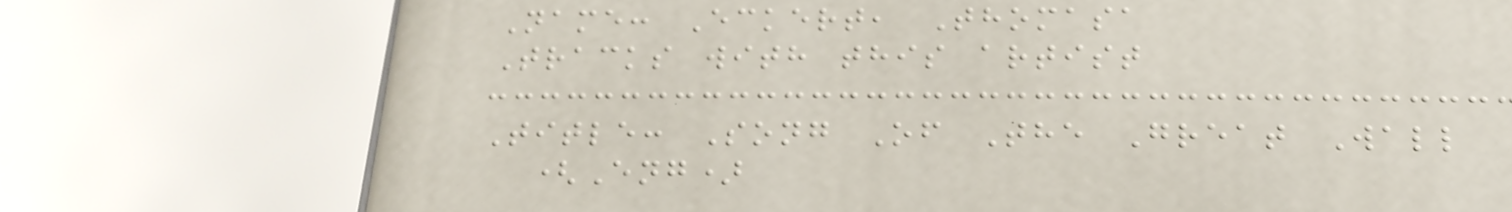Name: Eckert, Thomasa
Tracks with this artist
Title: Song Of The Great Wall
(Eng)
